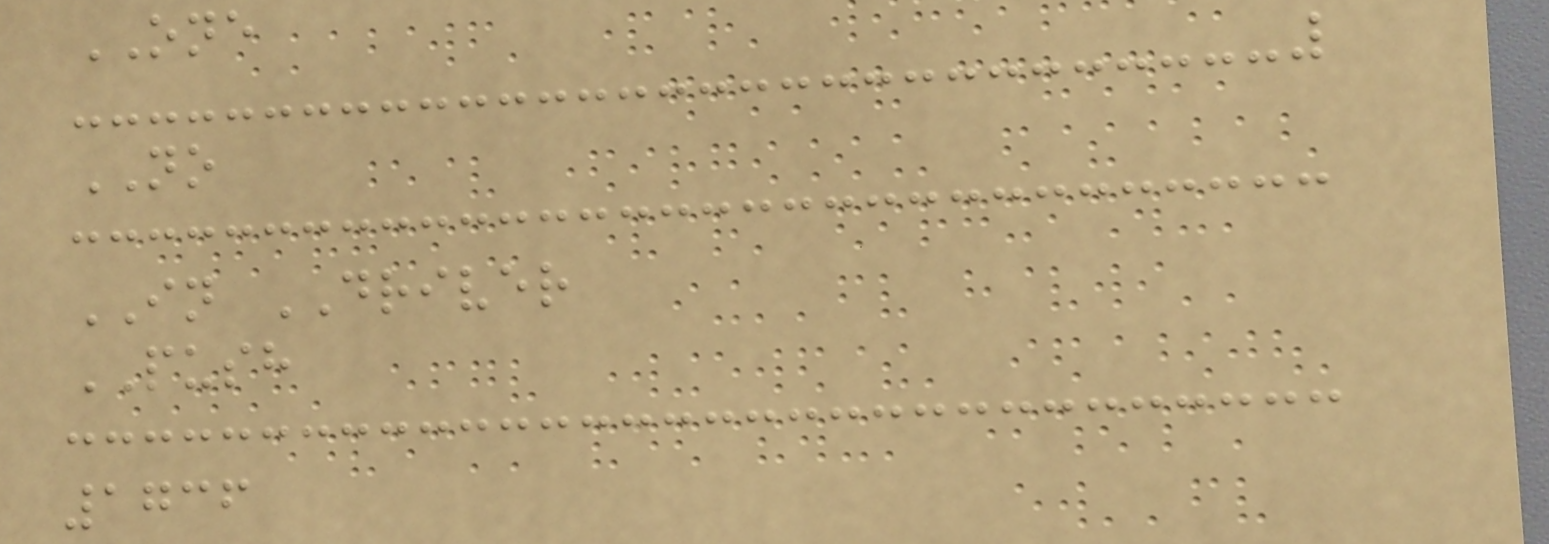ONE
NO
IN DRIVER
PUSH
1736
